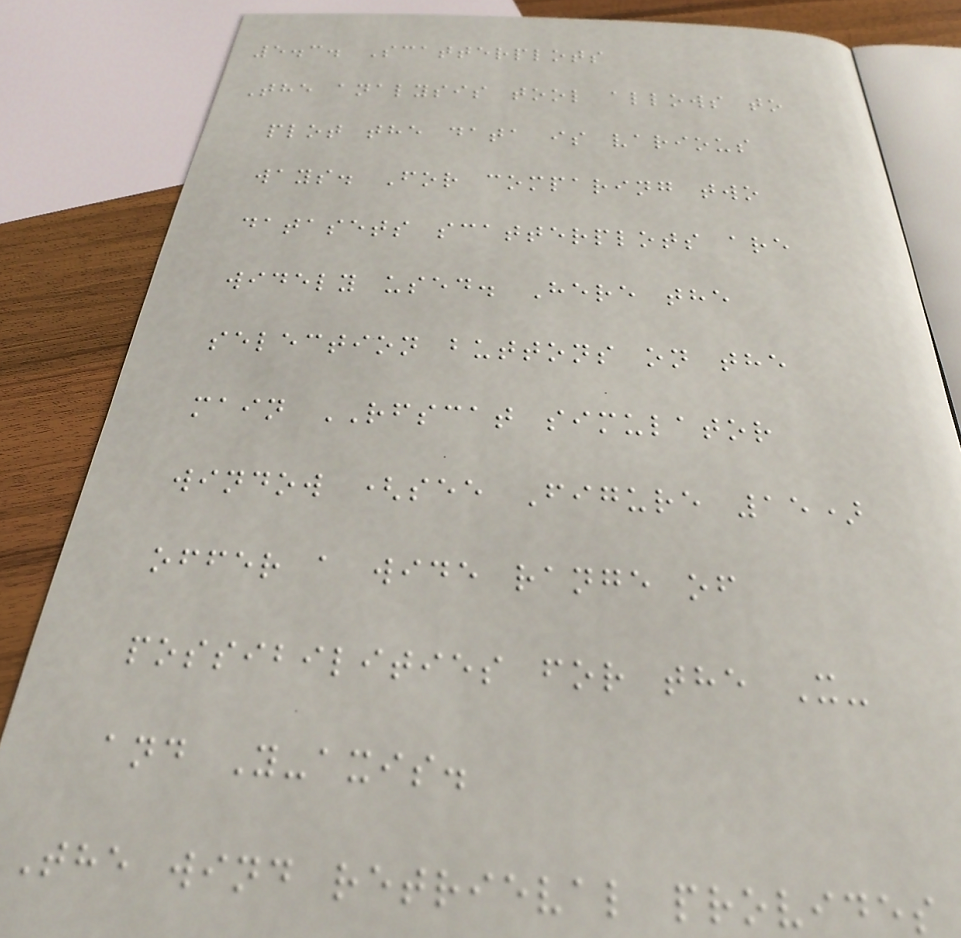5.3. Scatterplots
The analysis tool allows to
plot the data is various
ways. For comparing two
datasets scatterplots are
widely used. Here the
selection buttons on the
main RFSCAT simulator
window (see Figure 15)
offer a wide range of
possibilities for the X-
and Y-axis.
The wind retrieval provides
